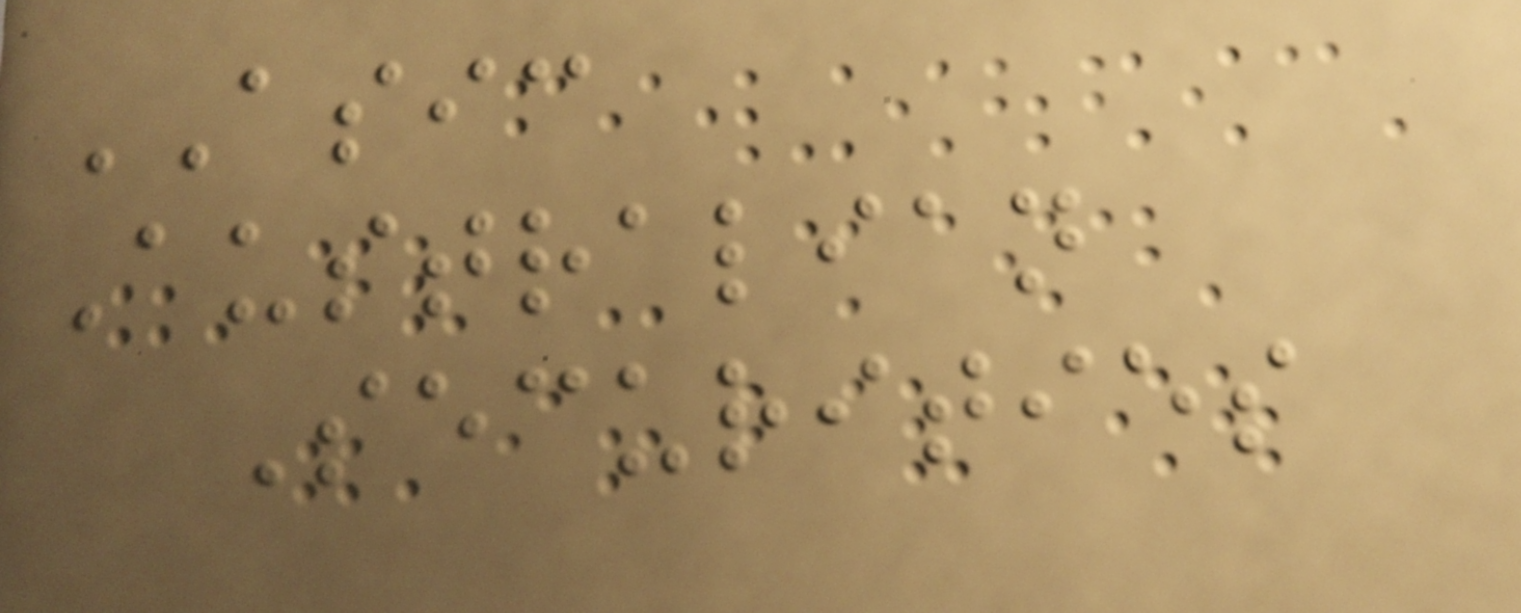ASIC
Australian
Securities
